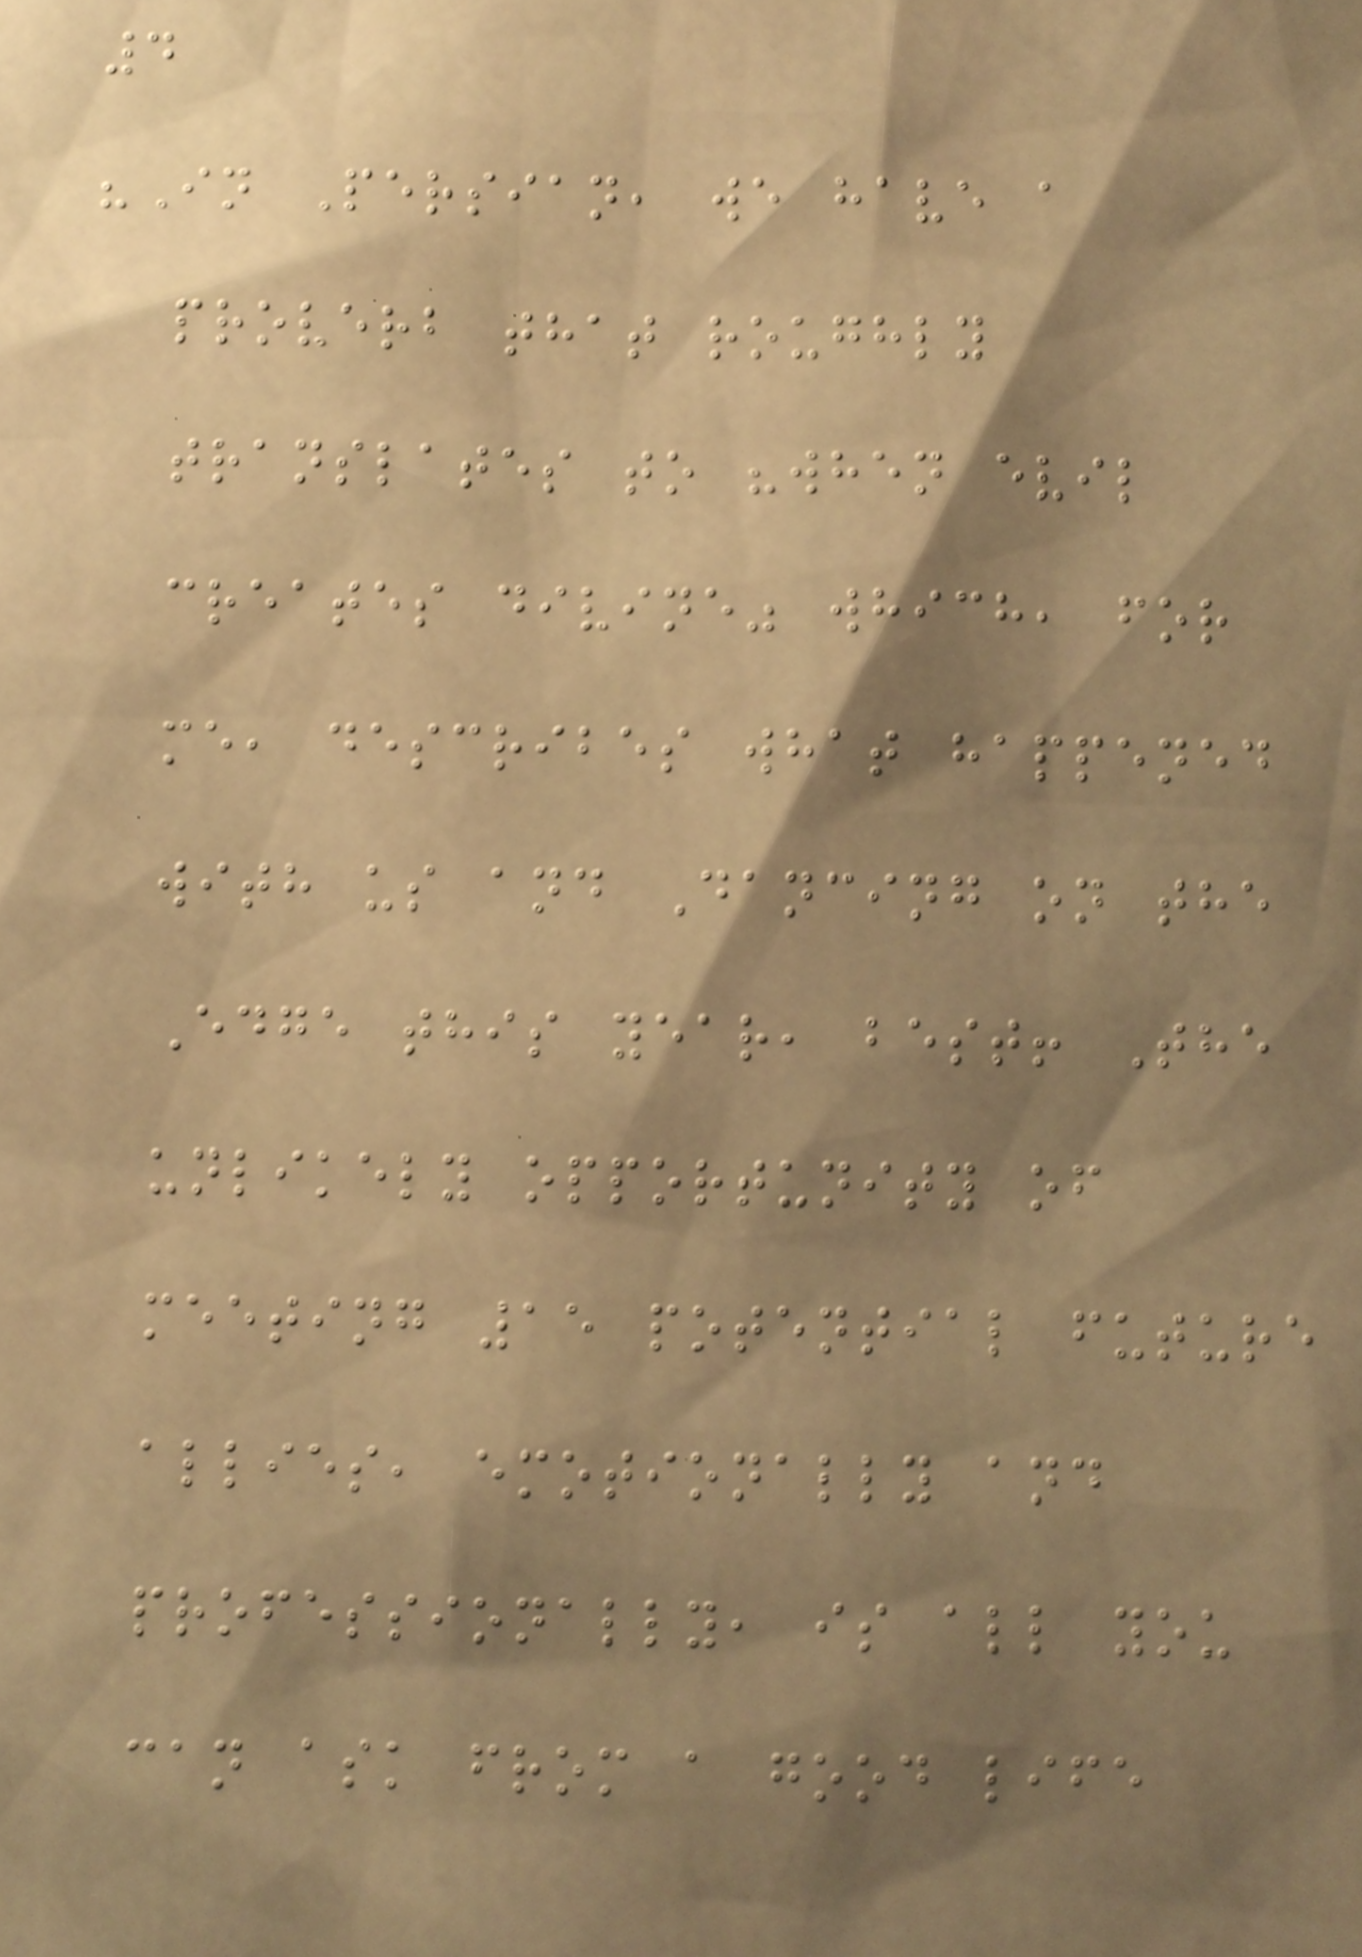4
"In Persian, we have a
proverb that roughly
translates to "when evil
creates divine" which, for
me, describes what happened
with us and Dancing on the
Edge this year, best! The
unlikely opportunity of
meeting 15 potential future
allies, emotionally and
professionally, is all you
can ask from a good life
